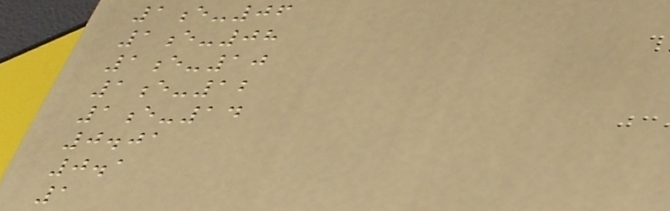1e-06
1e-08
1e-10
1e-12
1e-14
0.01
0.1
1
